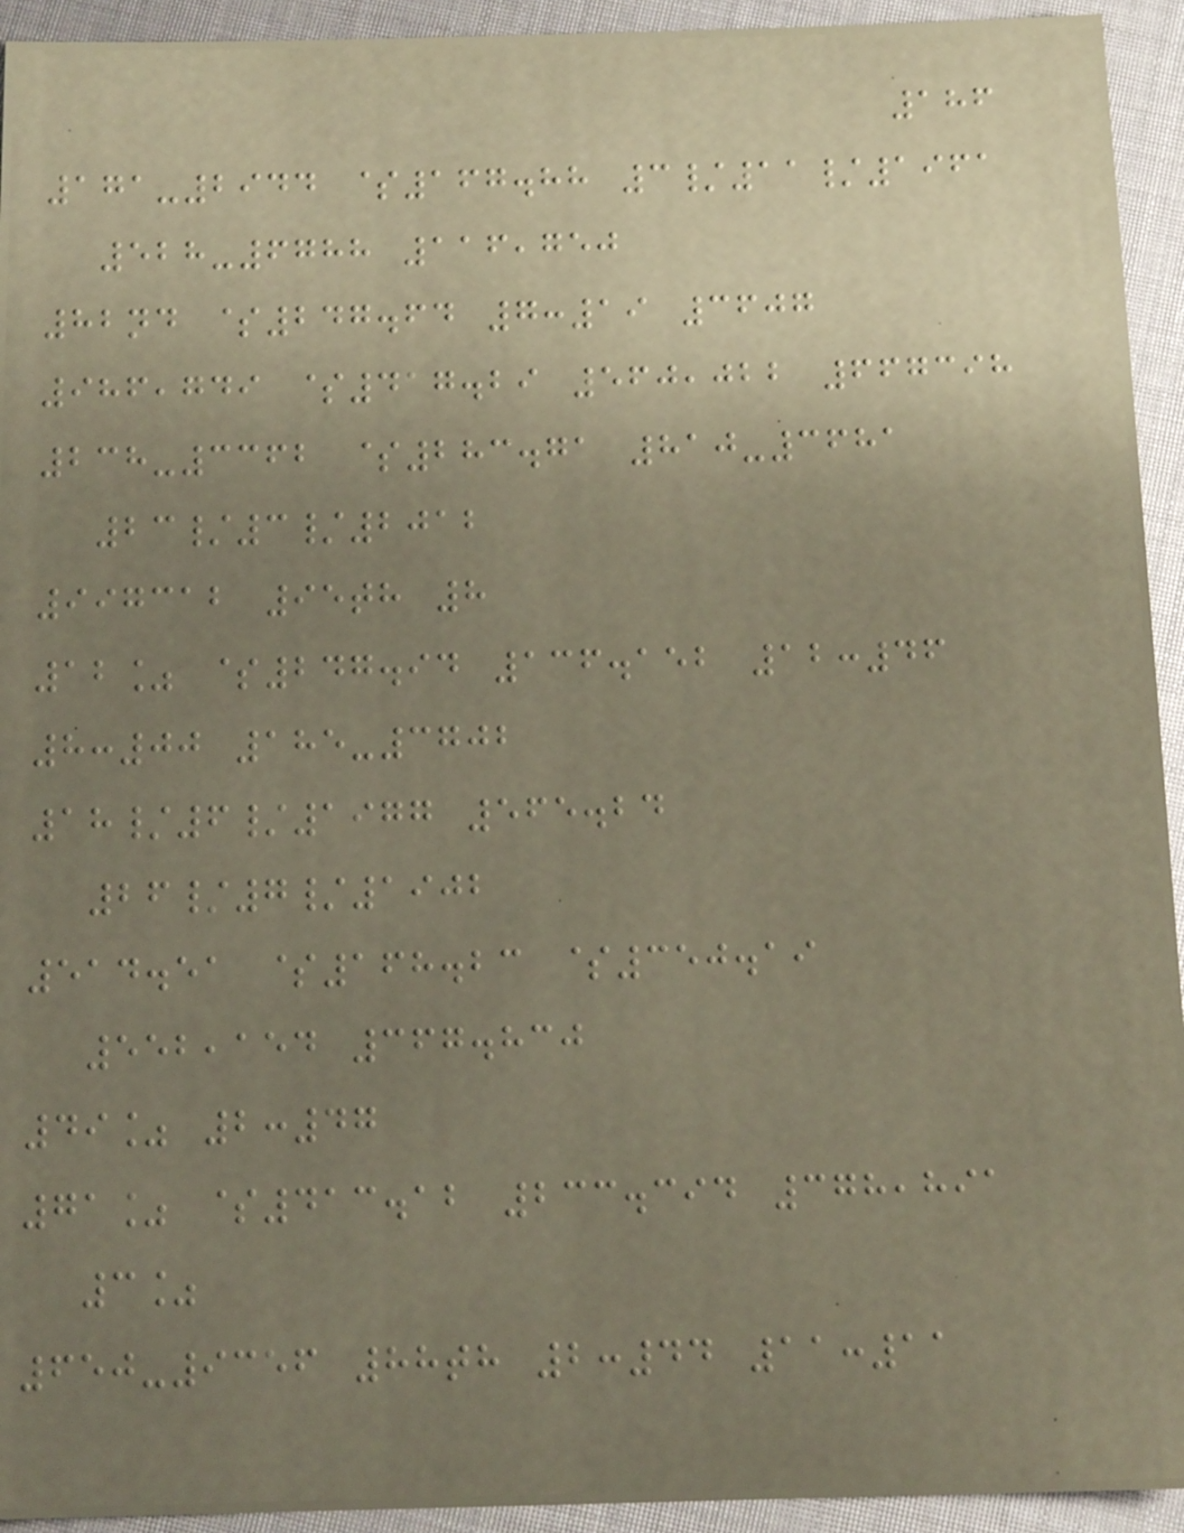186
171-2944 $167.88 3/11/1961
528-6788 116,750
82nd $247.64 7:19 3607
986,749 $417.29 560,022 667398
238-3362 $283.71 810-3681
23/3/2012
997312 95th 8
12% $247.94 136.152 12:46
8:00 185-3702
18/6/1977 565.24
26/7/1902
514.51 $168.23 $350.19
552,154 367.830
49% 2:47
71% $413.12 233.394 378,891
3%
650-9356 88th 2:44 11:11
